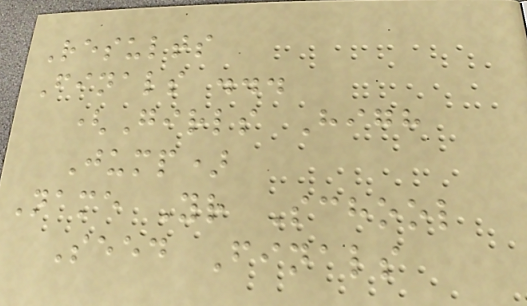Results
Finals ...
(Girls High
Jump)
Name Yr School
Seed Finals
